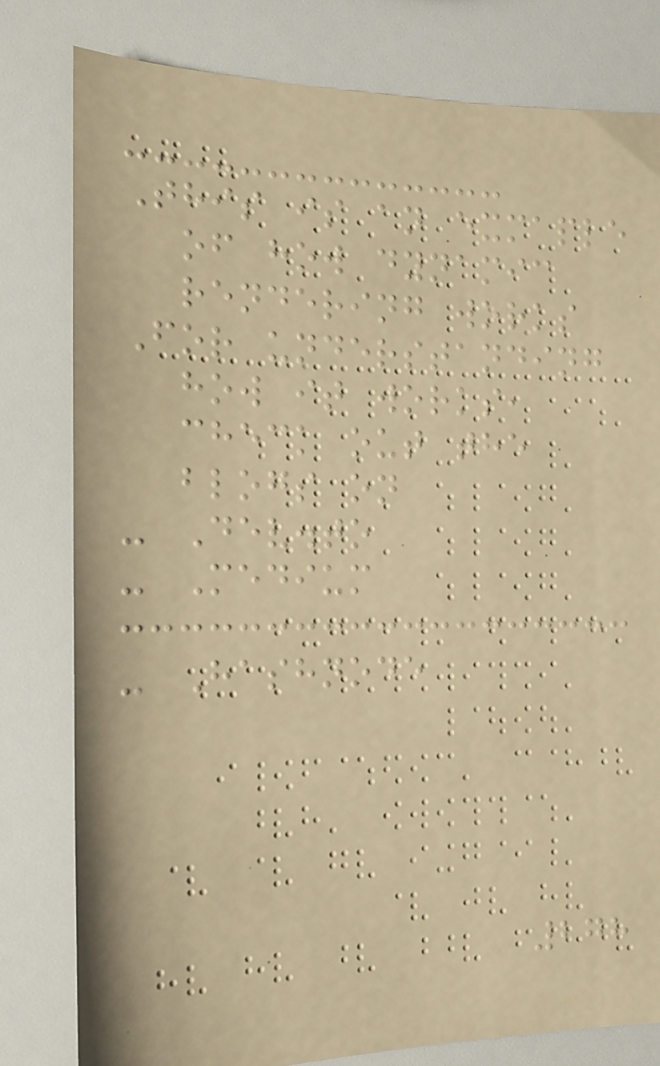This is an exmaple
of how dynamic
rendering works
For understanding
how it works,
check out the
blogs on
- Dev.to
- Medium
- Hashnode
278
